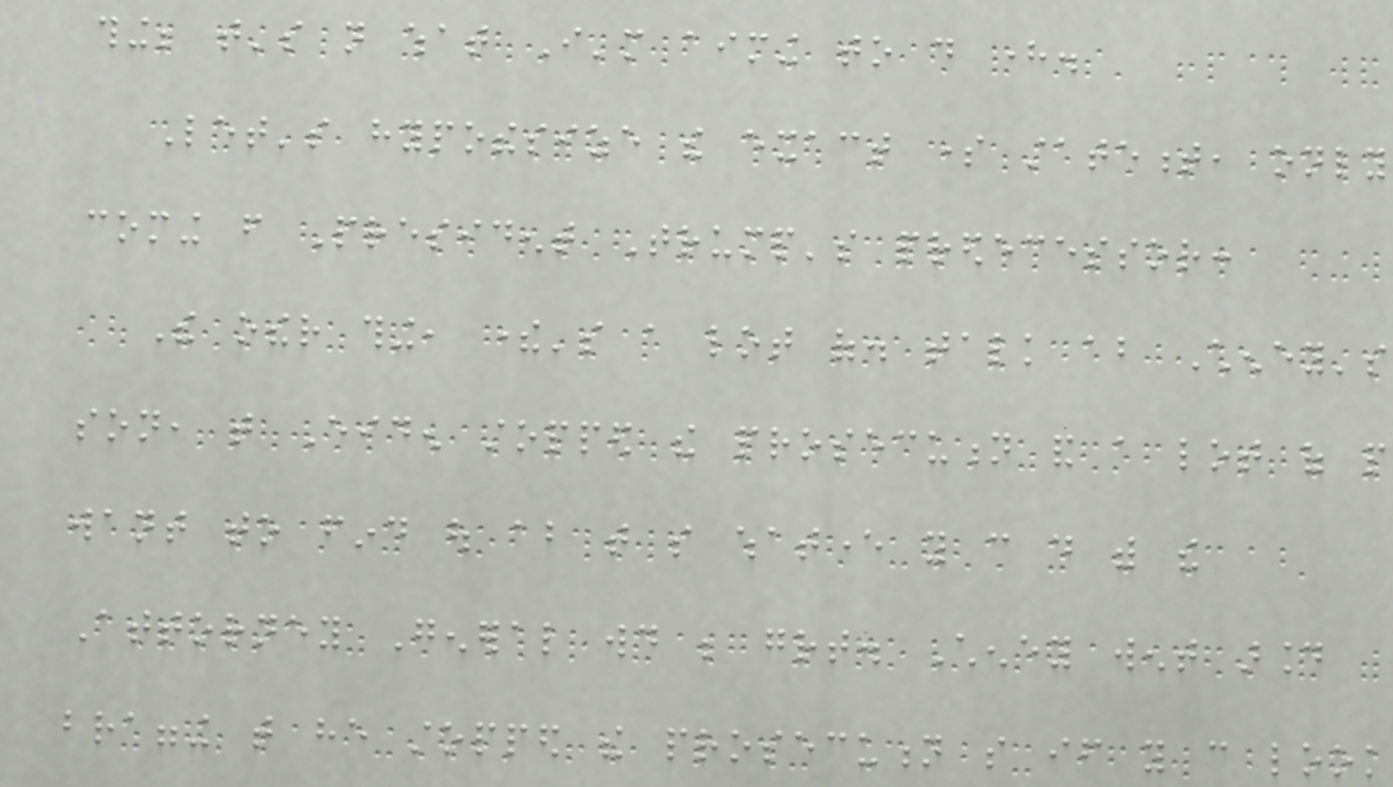thing; that's not what I'm aiming to do here.
Let's hypothesize the exact some statement, only
coming from President Trump's predecessor:
The other thing, there's a lot of. talk about Cheney's
son, that Eiden stopped the prosecution and a lot of people
want to find out about that so whatever you can do with the
Attorney General would be great. Cheney went around
bragging that he stopped the prosecution so if you can look
